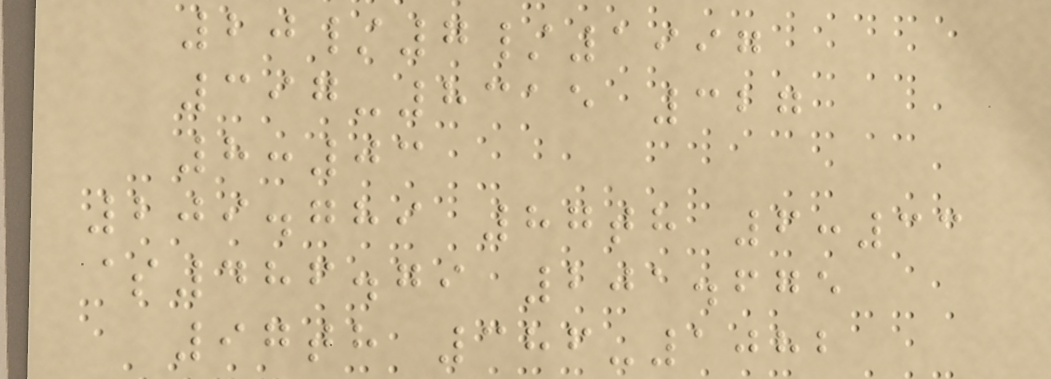20/7/1997
397-8315 327
8:03
209.789 87th 6:33
$486.79 201.675
97th 386-1082
